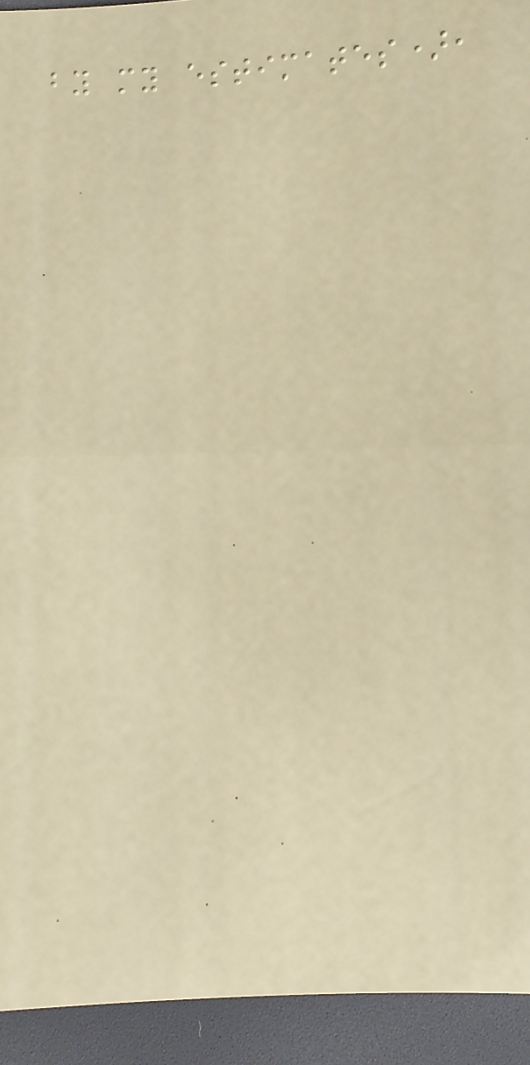by my estimates),
